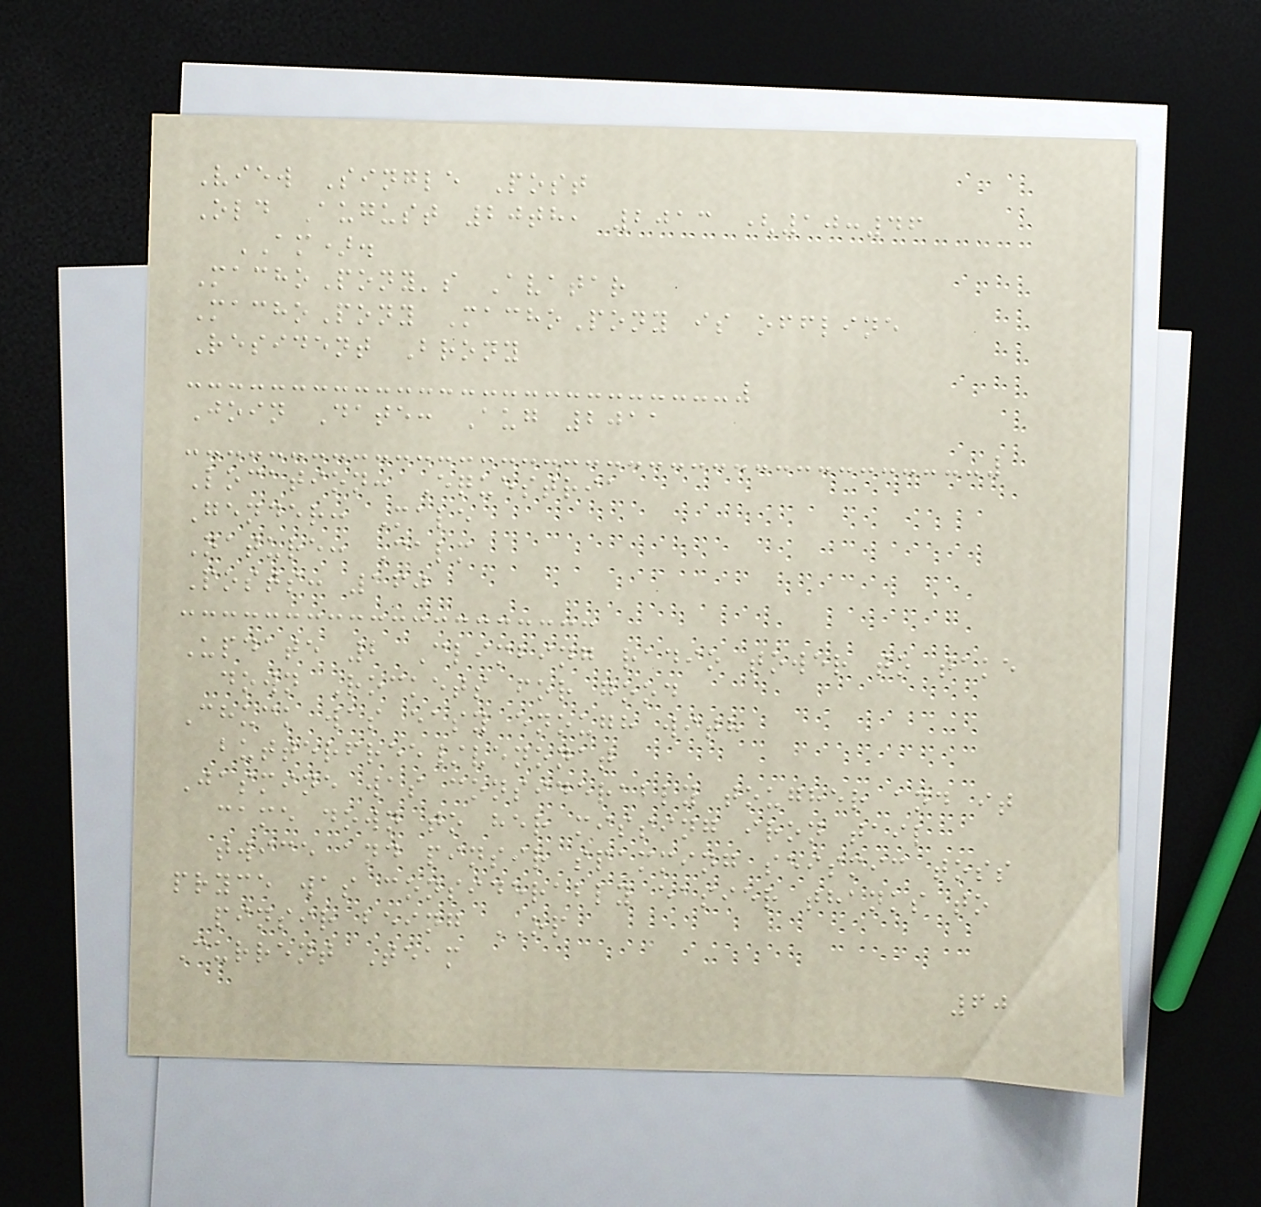View Single Post
Old August 20th, 2013 (10:46
AM).
MachoPony's Avatar
MachoPony MachoPony is offline
Resident Brony
Join Date: Aug 2011
Location: Equestria
Gender: Male
Nature: Calm
Posts: 160
Update 2 Climbing radio tower to take
down Rockets for good
Chuck was easy enough with
butterfree/venonat
Jasmine was considerably tougher and it
came down to her missing iron tail
twice and pinsir spamming seismic toss
pryce was considerably easier thanks to
pinsir being OP
Current Team
60
